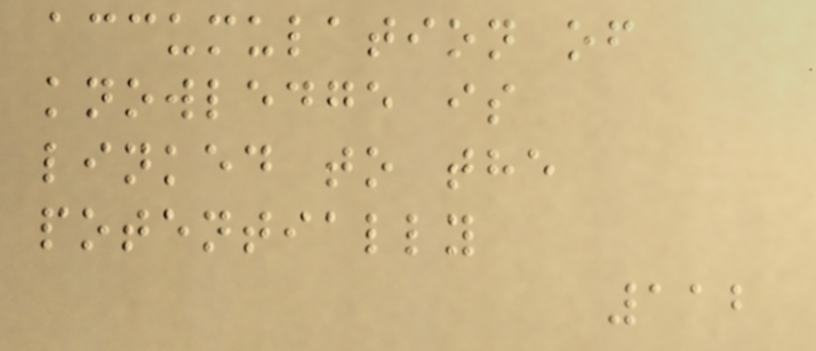accumulation of
knowledge is
linked to the
potentially
112
